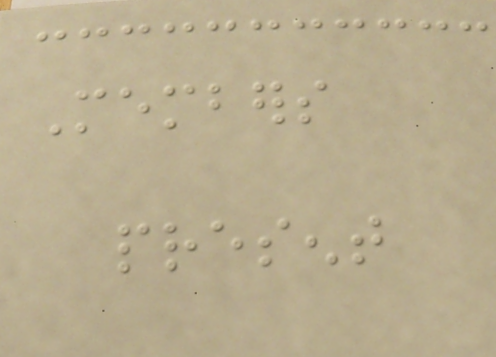Members
present
